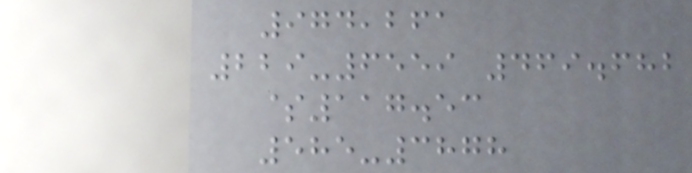974,261
229-6559 469.682
$117.53
585-3878
